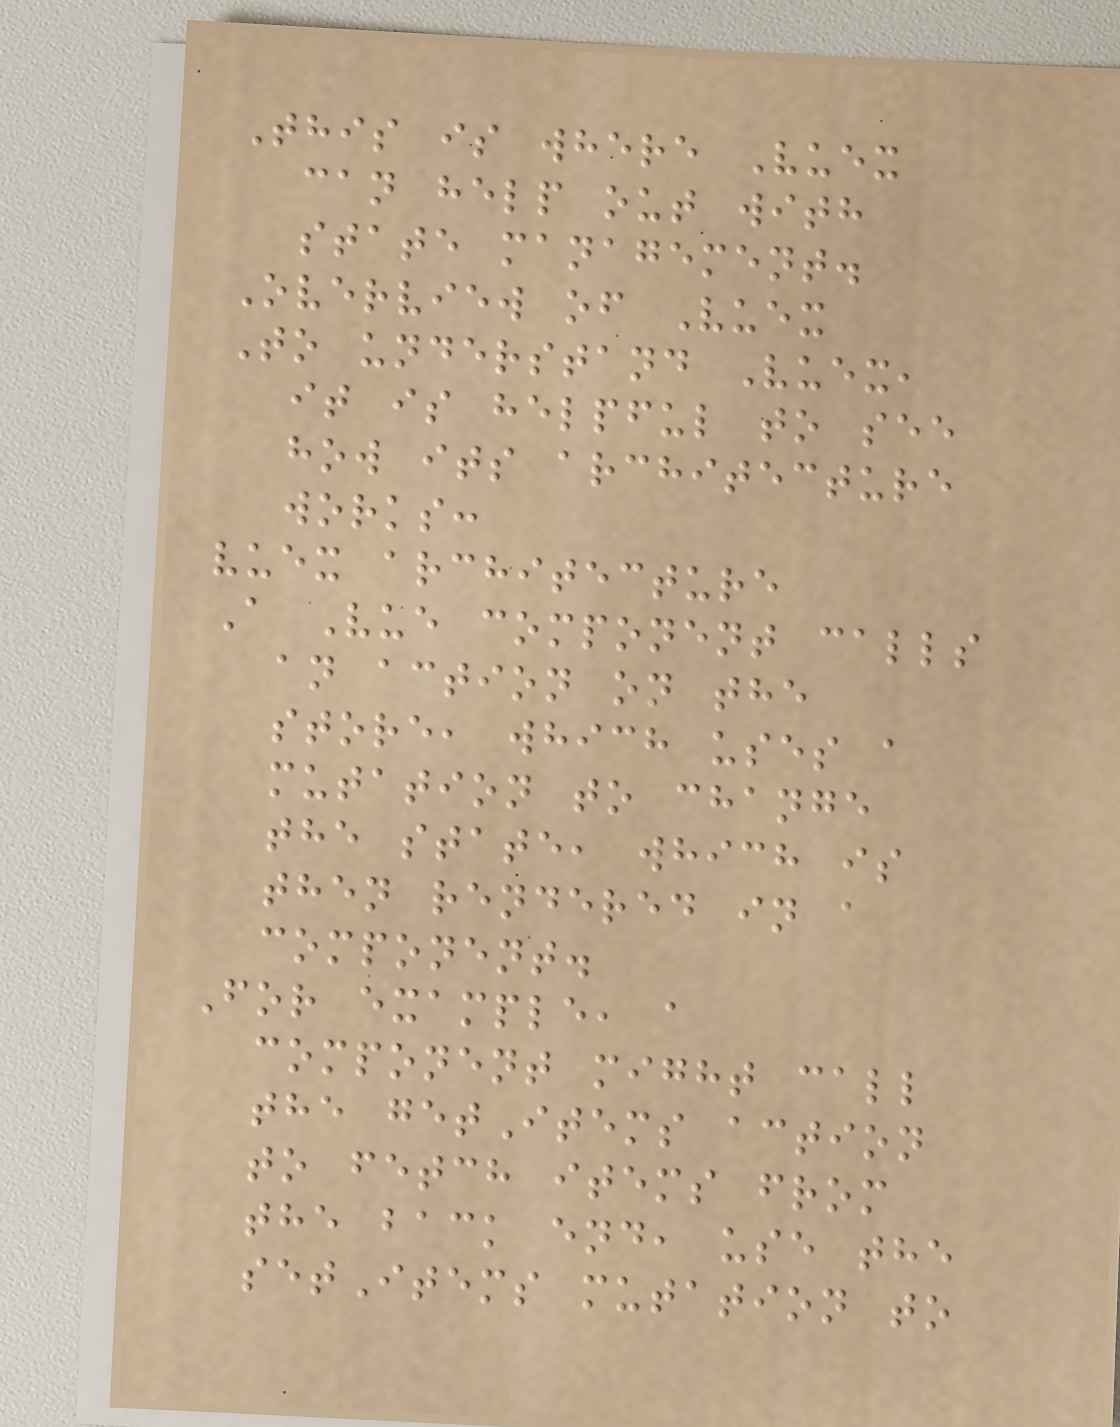This is where Vuex
can help out with
state management.
Overview of Vuex
To understand Vuex,
it is helpful to see
how its architecture
works:
vuex architecture
A Vue component calls
an action on the
store, which uses a
mutation to change
the state, which is
then rendered in a
component.
For example, a
component might call
the getItems action
to fetch items from
the back end, use the
setItems mutation to
